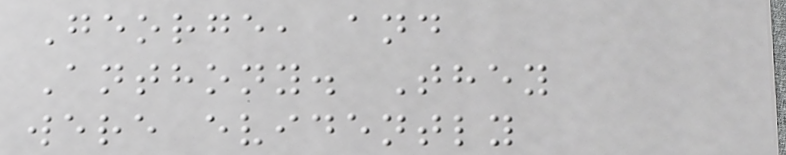George, and
Anthony. They
were evidently
